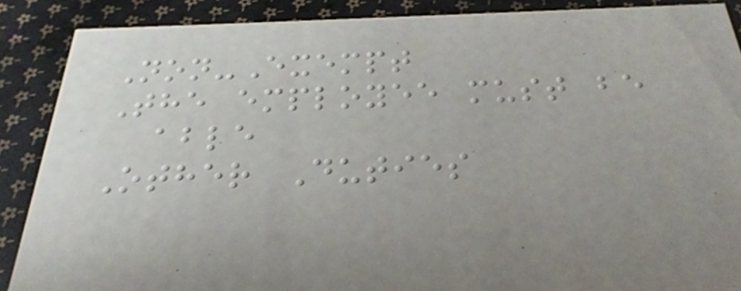Non-Exempt
The employee must be
able
Other Duties
